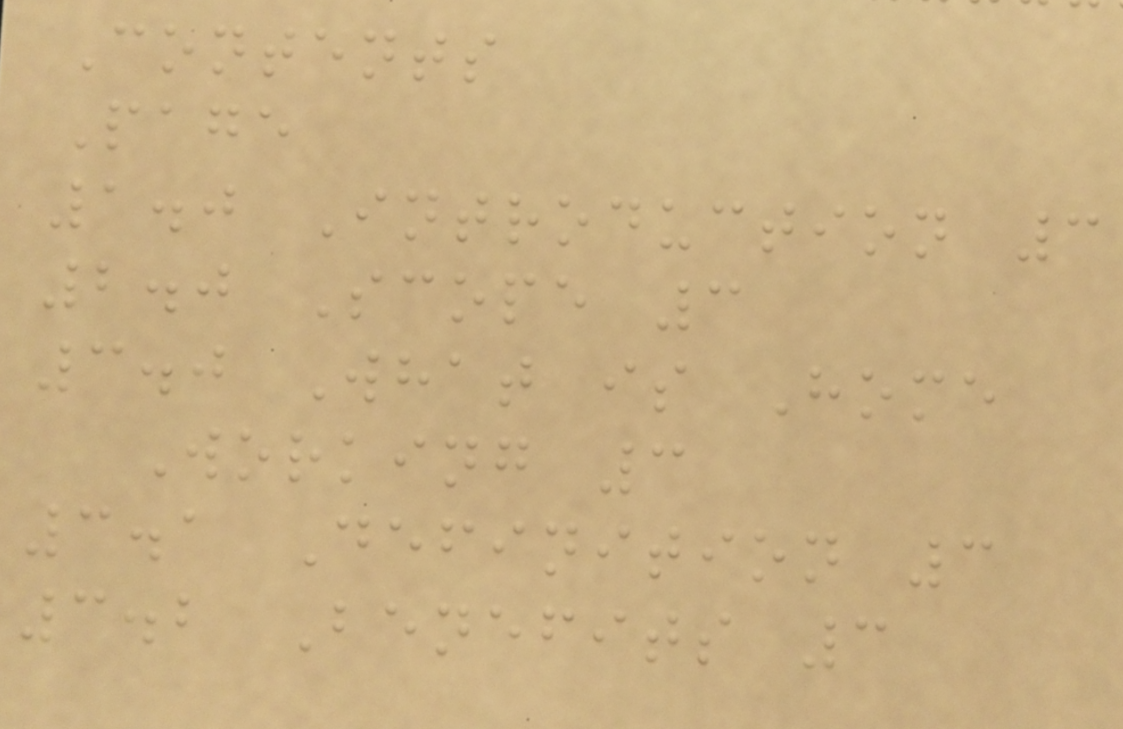Contents
Page
1.0 Introduction 3
2.0 Scope 3
3.0 What is Home
Working 3
3.1 Definition 3
3.2 Benefits 3
